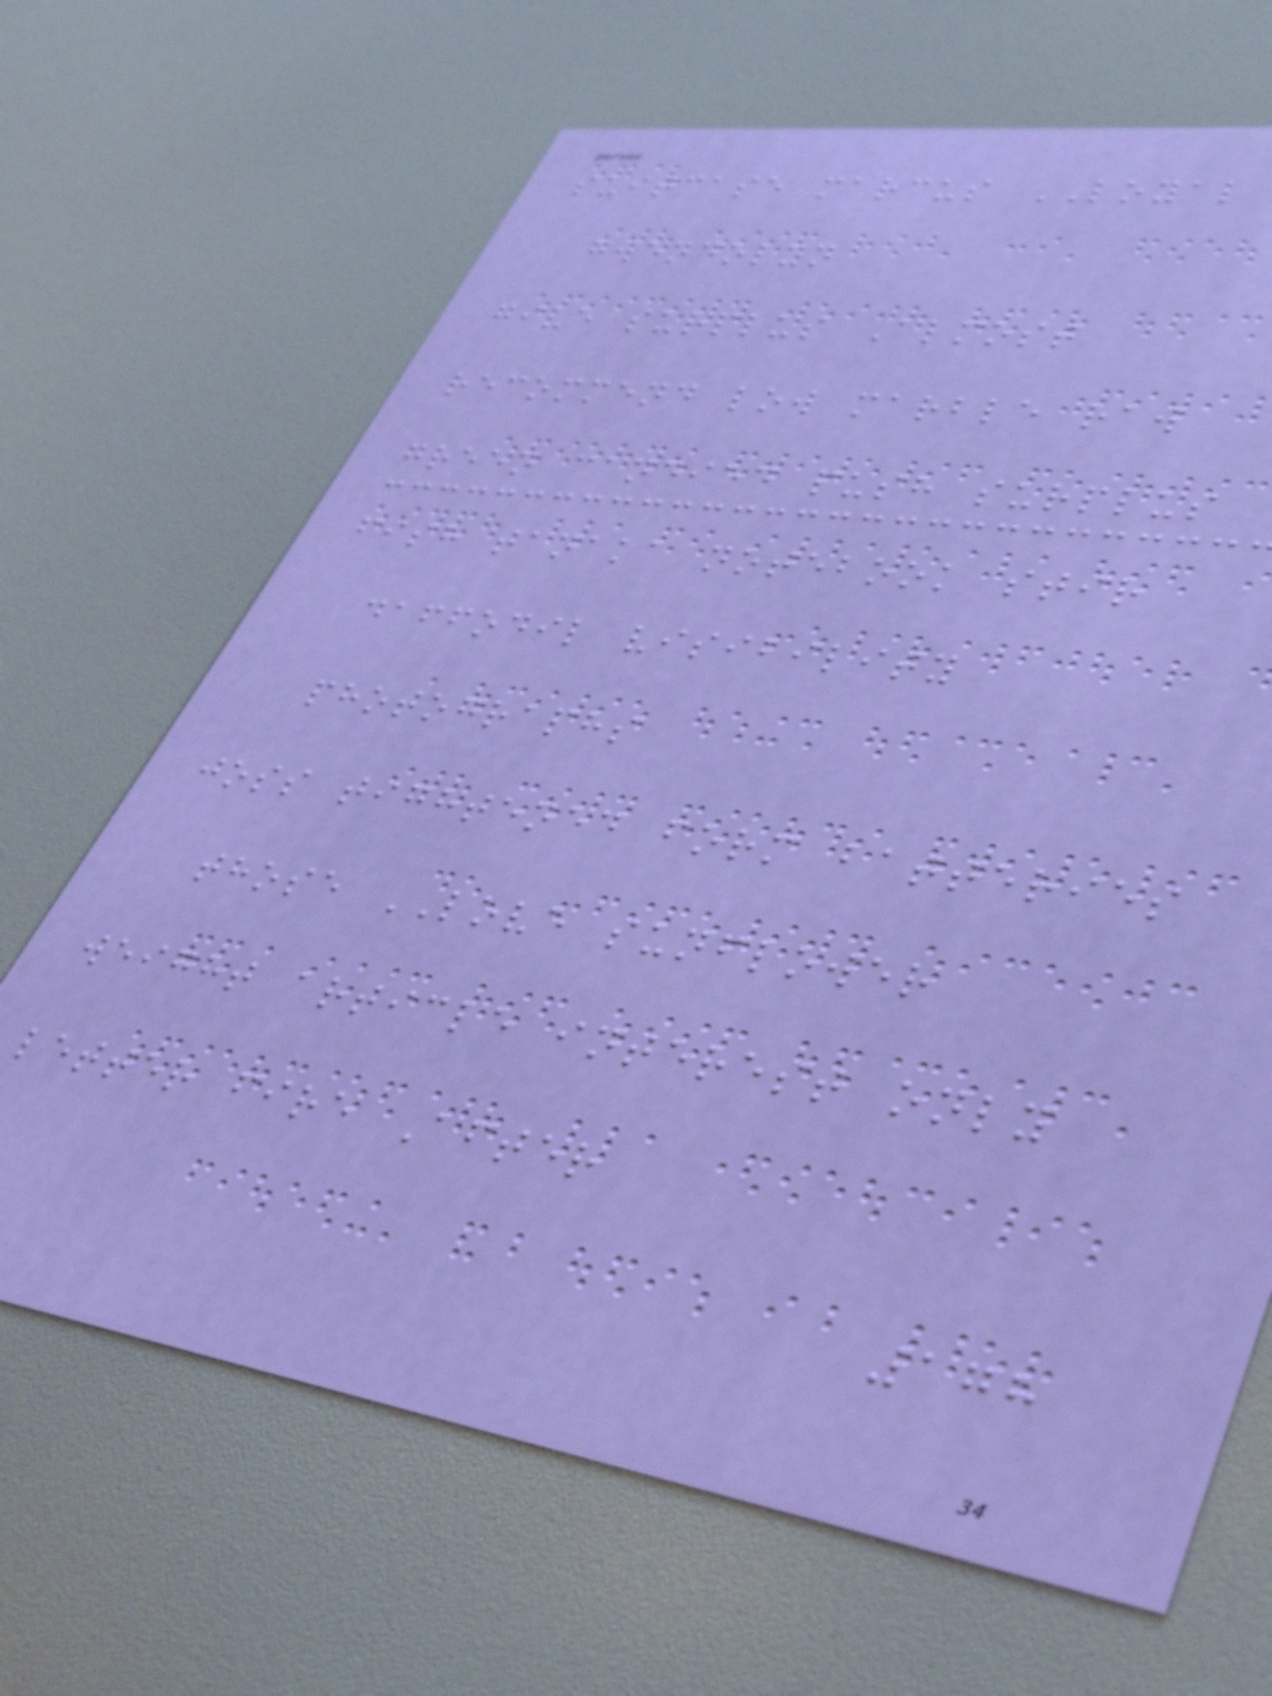suitcase marcus LOYAL
gwendolyn
give surplus Almost
recommend low marble raw
green candied push surplus
fish tanaka notebook stir
daffodil visibility
photographs
joss tightened form batteries
those LOVE sunflower
weight article interest only
letter fire After
178
